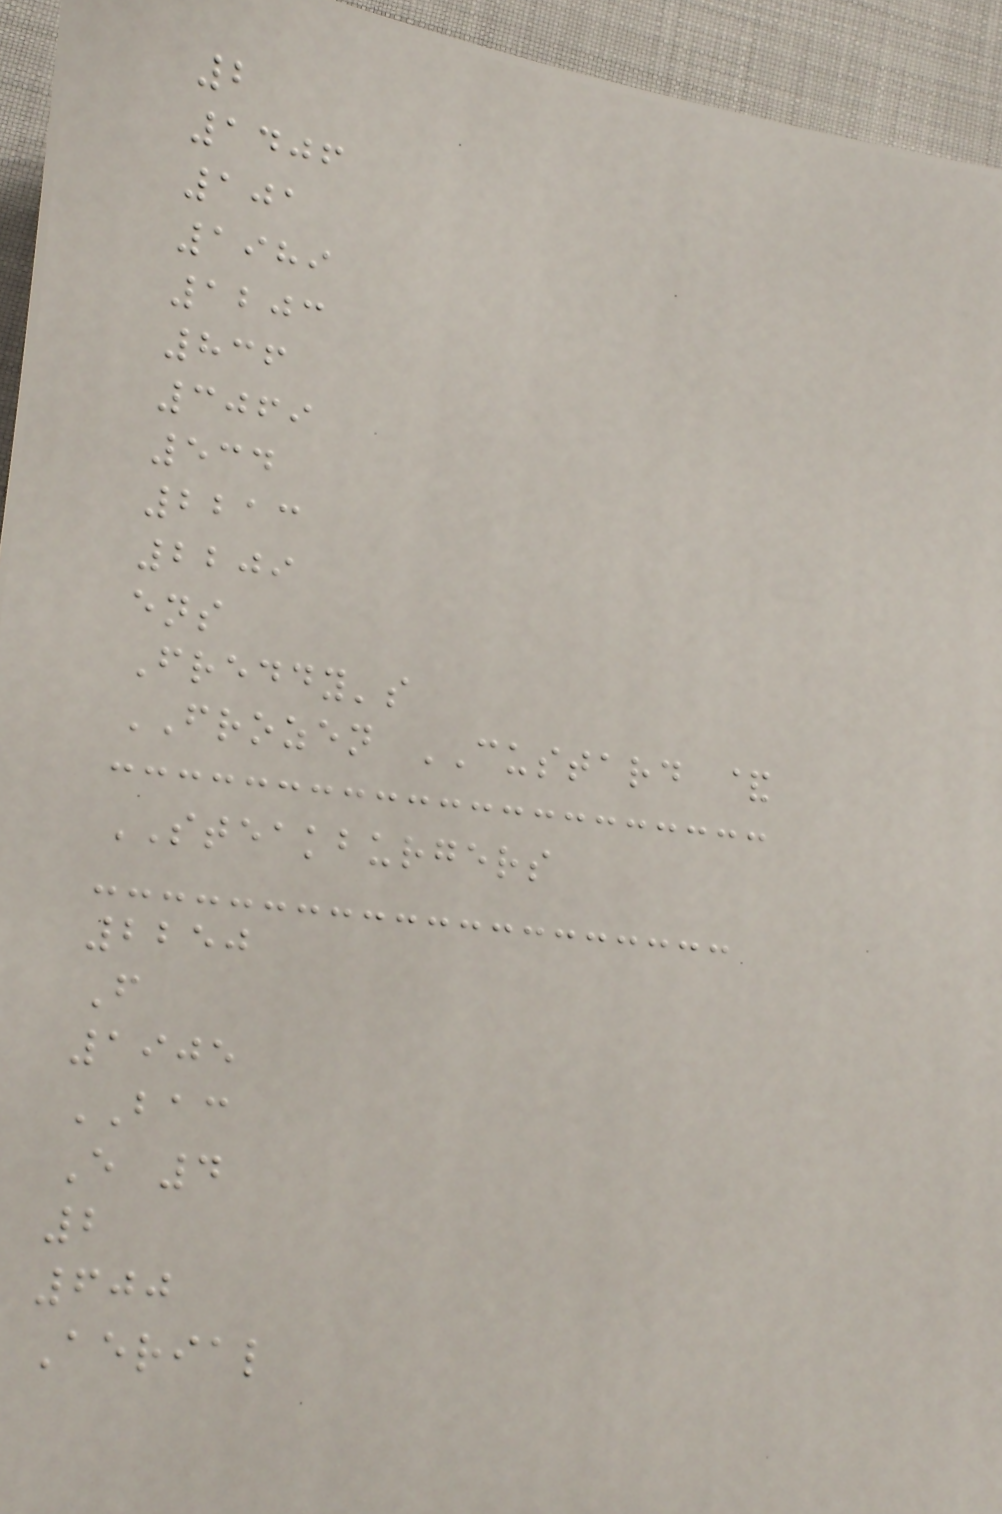2
1406
101
1989
1203
836
3069
534
2213
2209
ens
Freddy's
FROZEN CUSTARD &
STEAKBURGERS
2250
F
1905
BAC
E 4
2
600
Aerial
